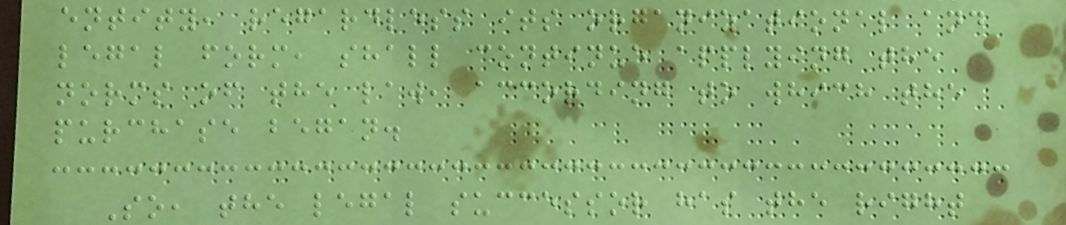entity, regardless its organizational and
legal form, shall continue applying the
norms of the law, according to which the
purchase began.
So, the legal successor has the right
